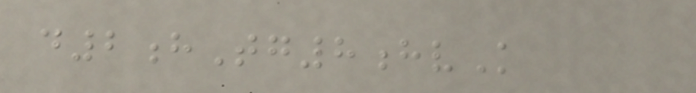d2hTg8hvK
